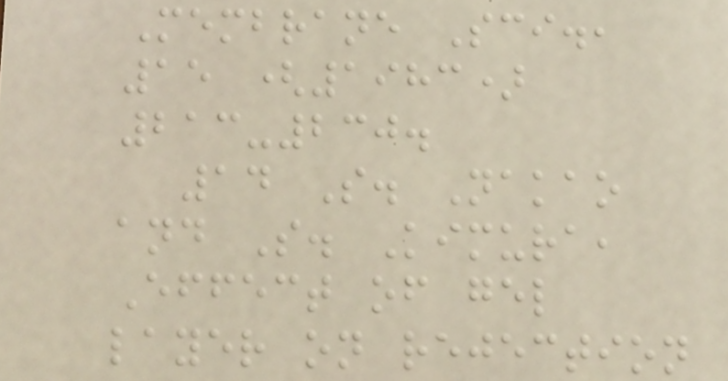Membrane Sci.,
15 (1983)
213-230.
14 S. Nakao
and S. Kimura,
Effect of gel
layer on rejection
